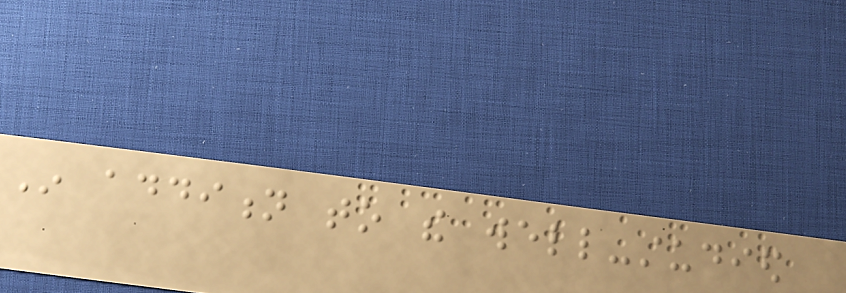In addition to the well-studied
